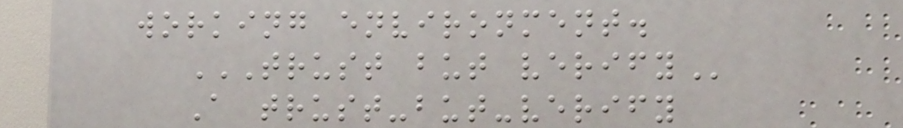working environment.
TRUST BUT VERIFY
A trust-but-verify
